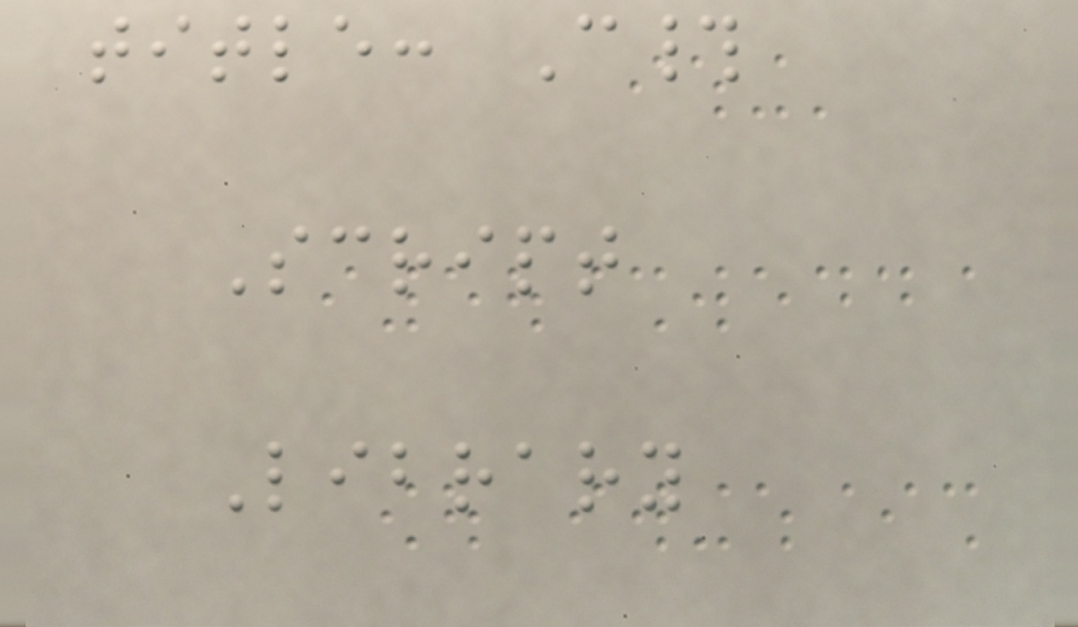title: C#
Script
Library
